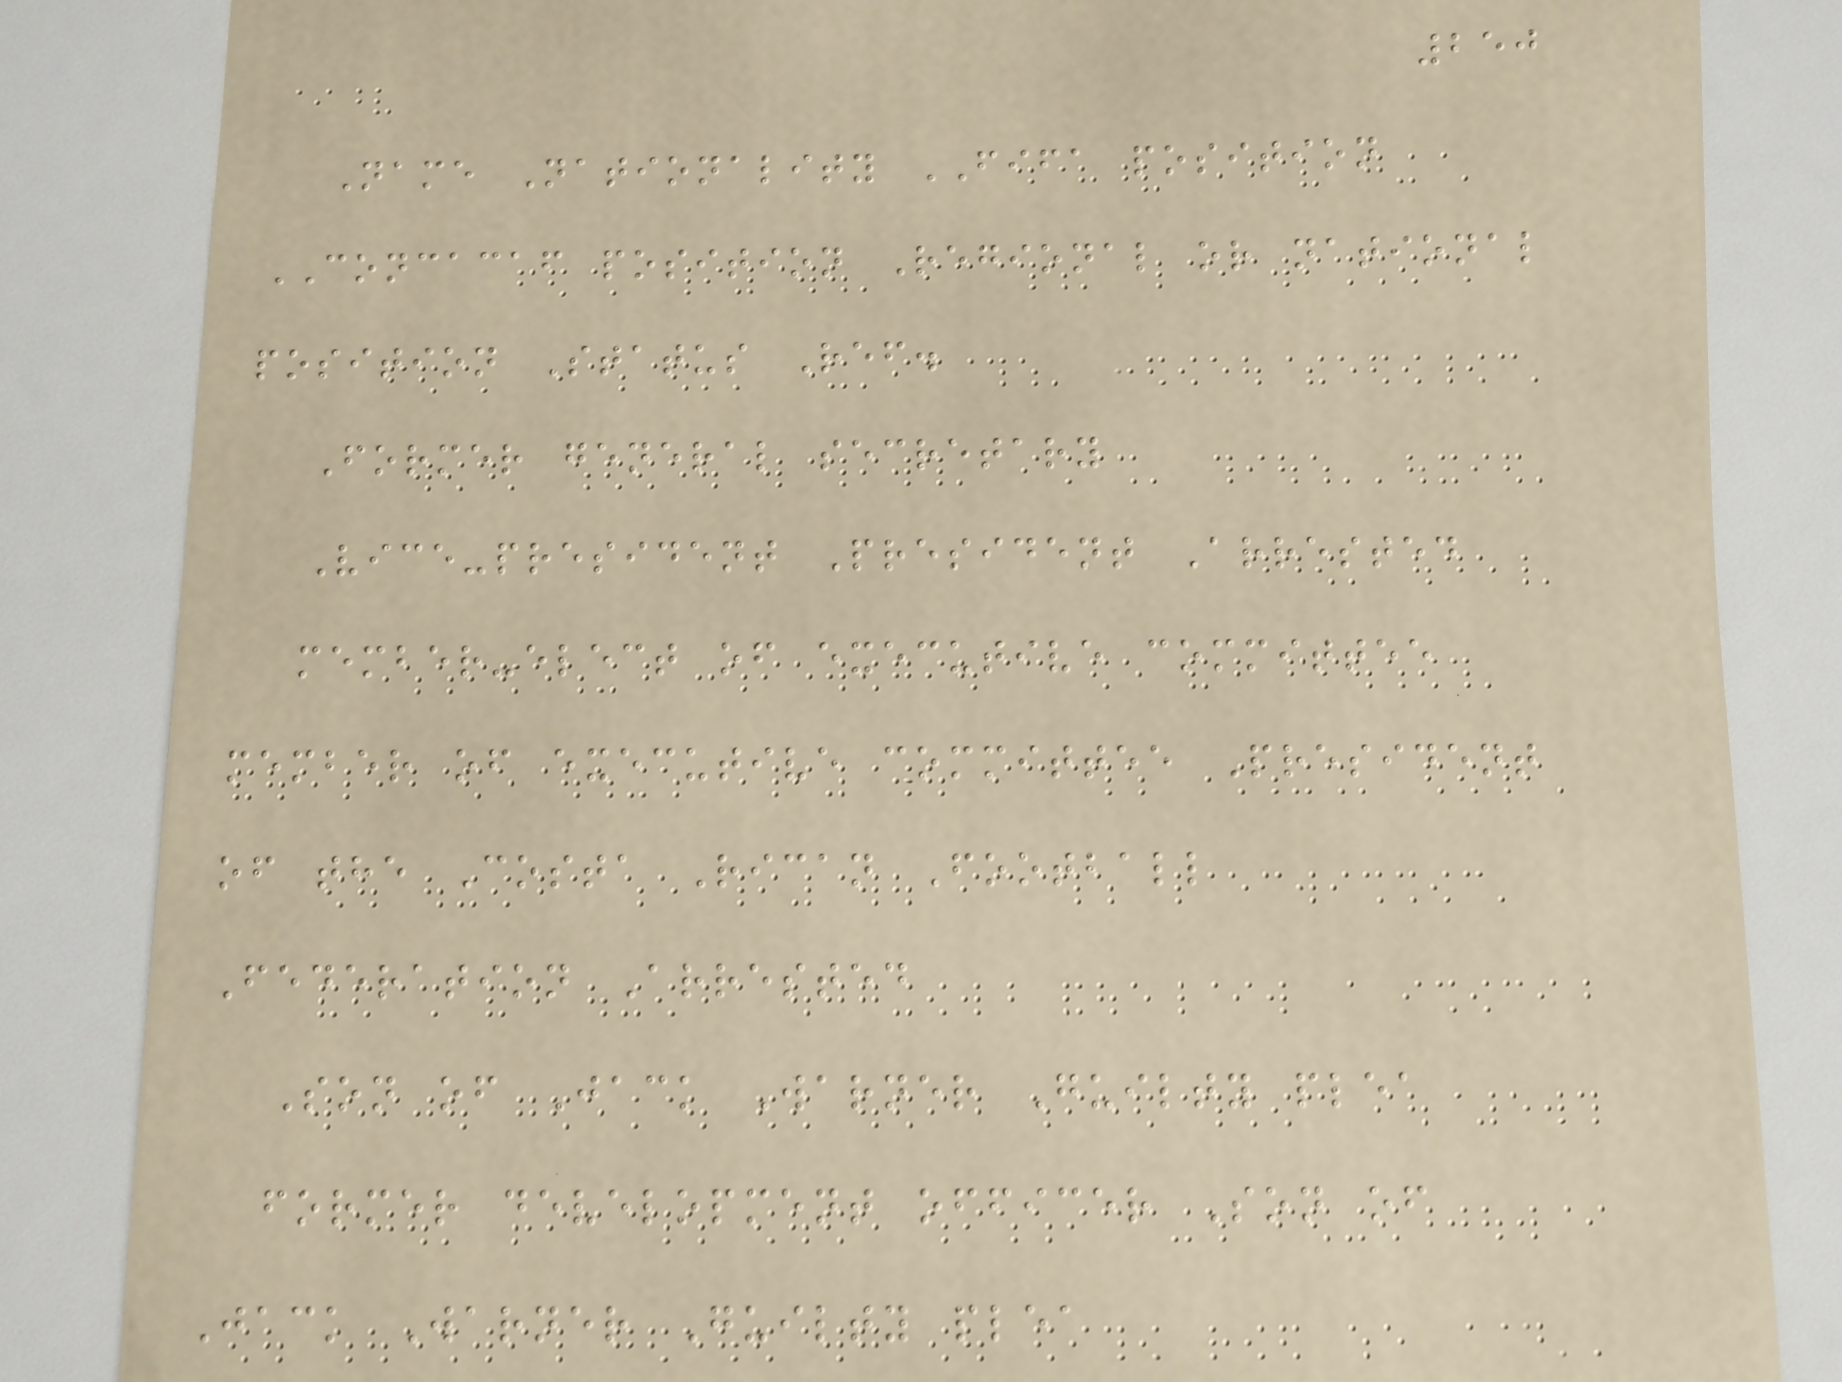250
Name Nationality FIFA position
CONCACAF position Regional or national
position Status Ref.
Former general secretary
Vice-president President Arrested
member-elect of executive committee
member of executive committee President
of the Costa Rican Football
Federation Arrested
Son of Jack Warner Guilty plea
former development officer Son of
Jack Warner Guilty plea
